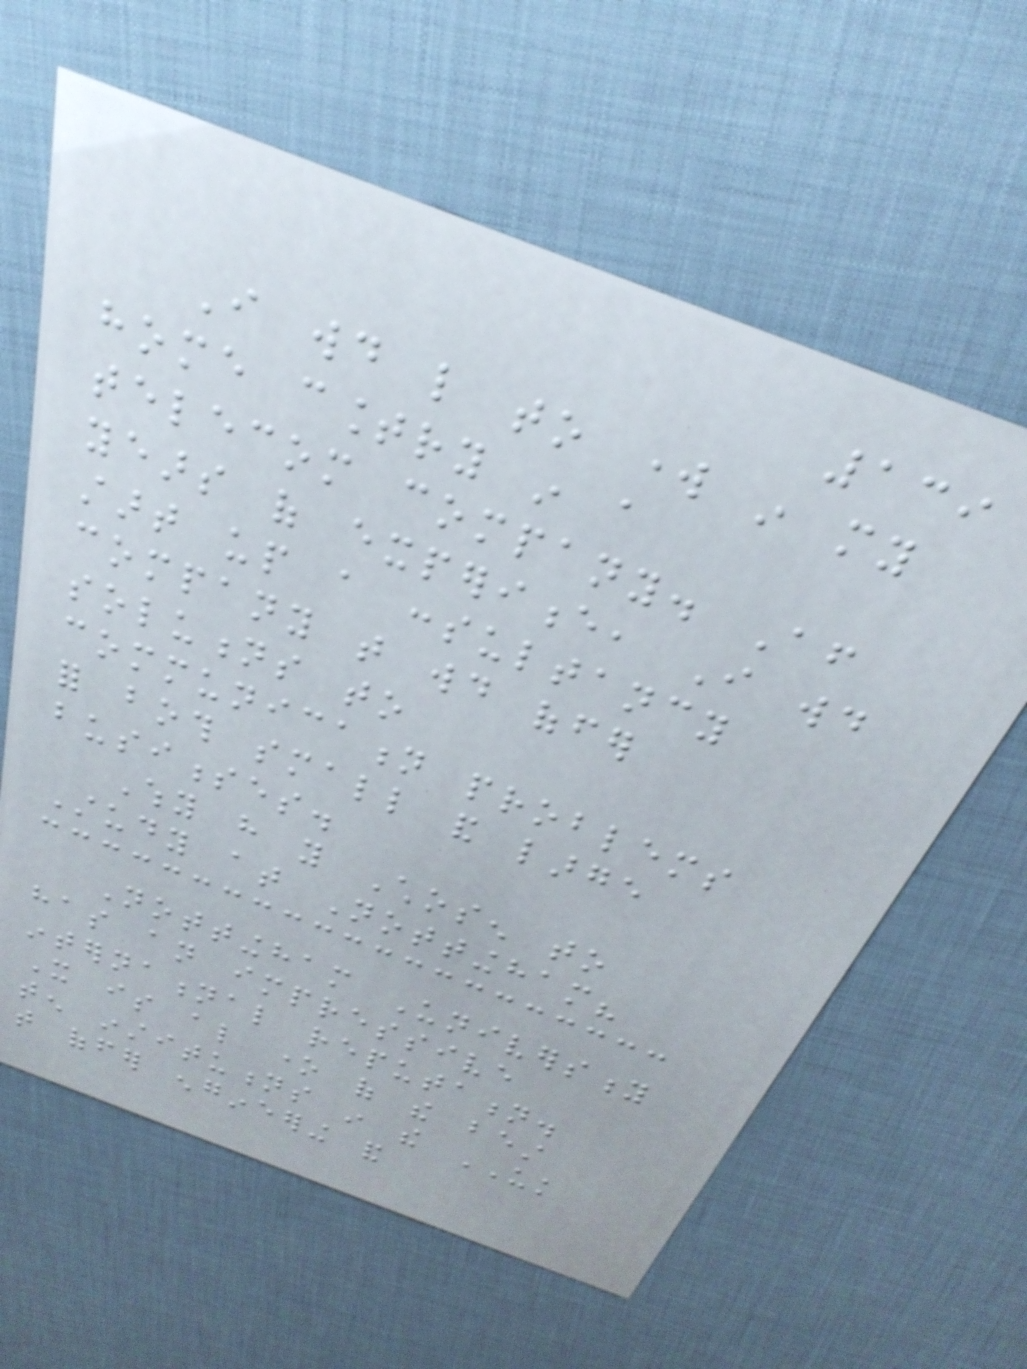139
I would like to work in my
home country in a
telecom company. After
years of experience, I would
start up a consultancy
company that would offer
solutions to
communication problems
for both small and large
businesses.
Why have you Chosen to
Study at Nottingham?
Nottingham University
has an impressive
international reputation.
It is also one of the best
ten institutions in the UK
that offer engineering and
